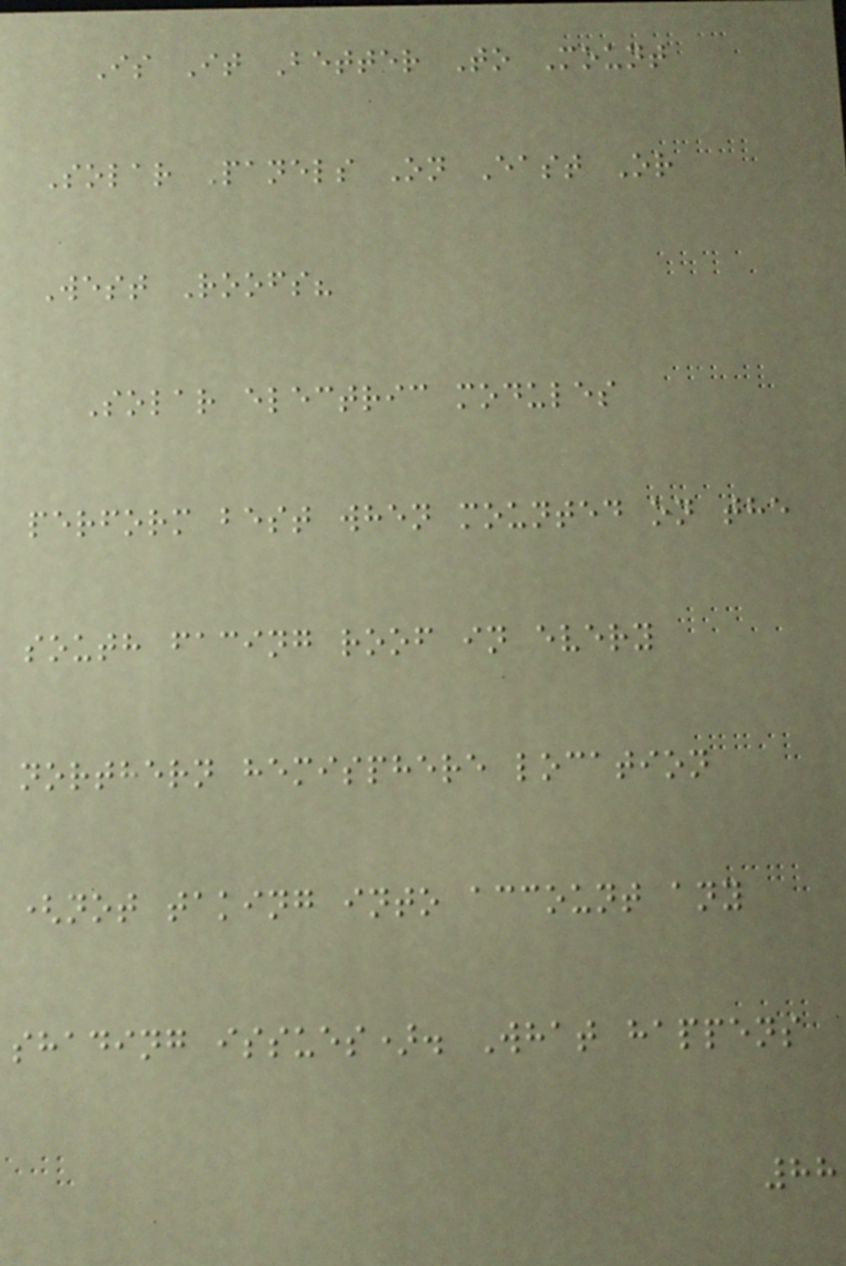Is It Better To Mount
Solar Panels On East Or
West Roofs?
Solar electric modules
perform best when mounted on the
south facing roof in every
northern hemisphere location
(not taking into account any
shading issues). What happens
88
